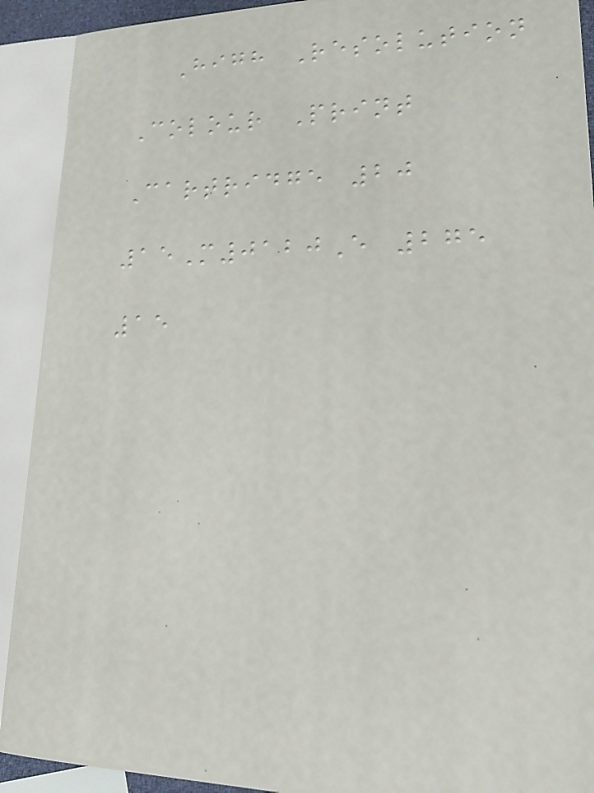High Resolution
Colour Print
Cartridge 20
15M0120E 275
15
